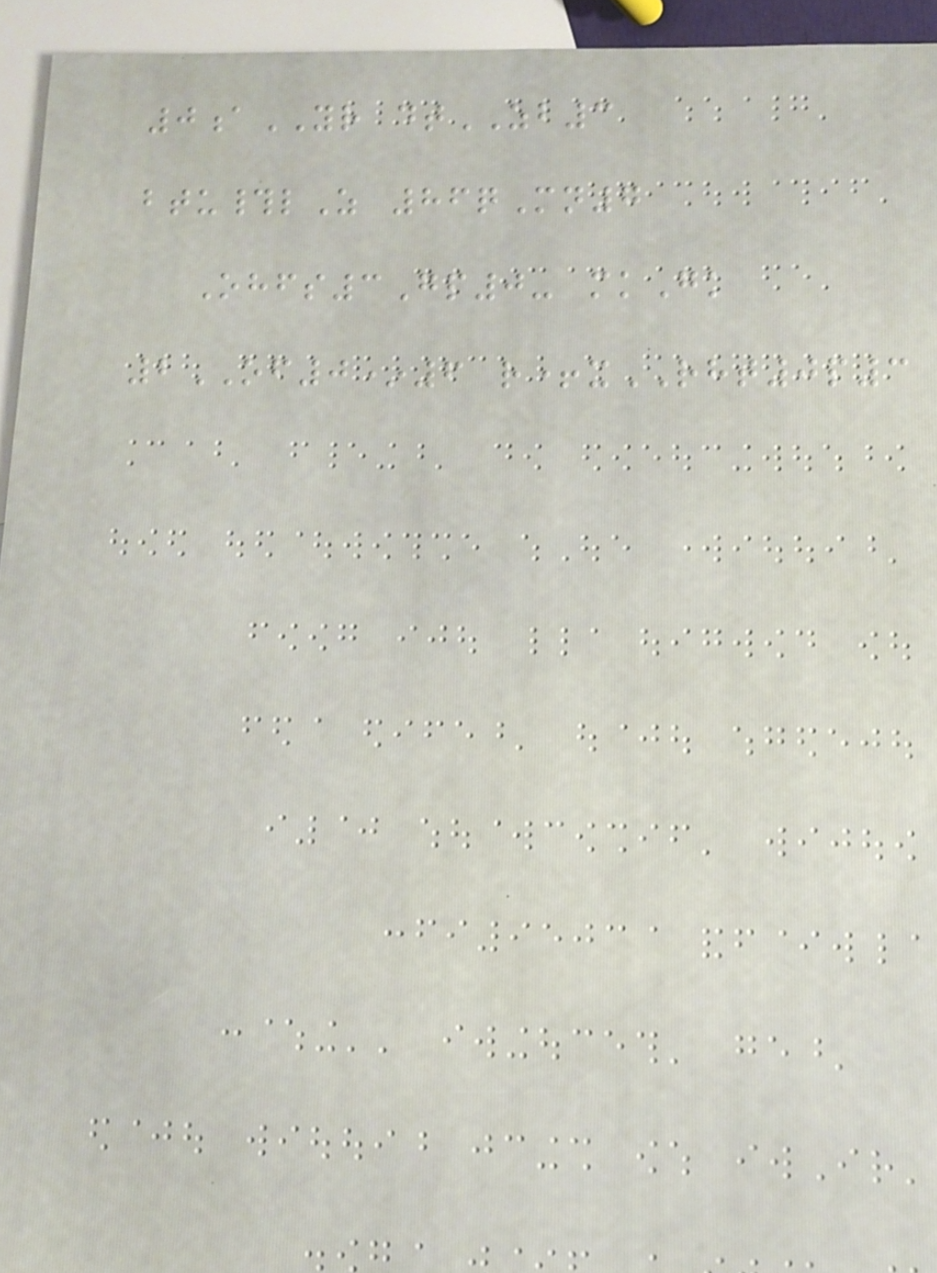0aYR dtZB3
btu#lZ 86qMn7
Ohfs3Gp0- mkGk
2OF0*6 r+xRHT0p3
